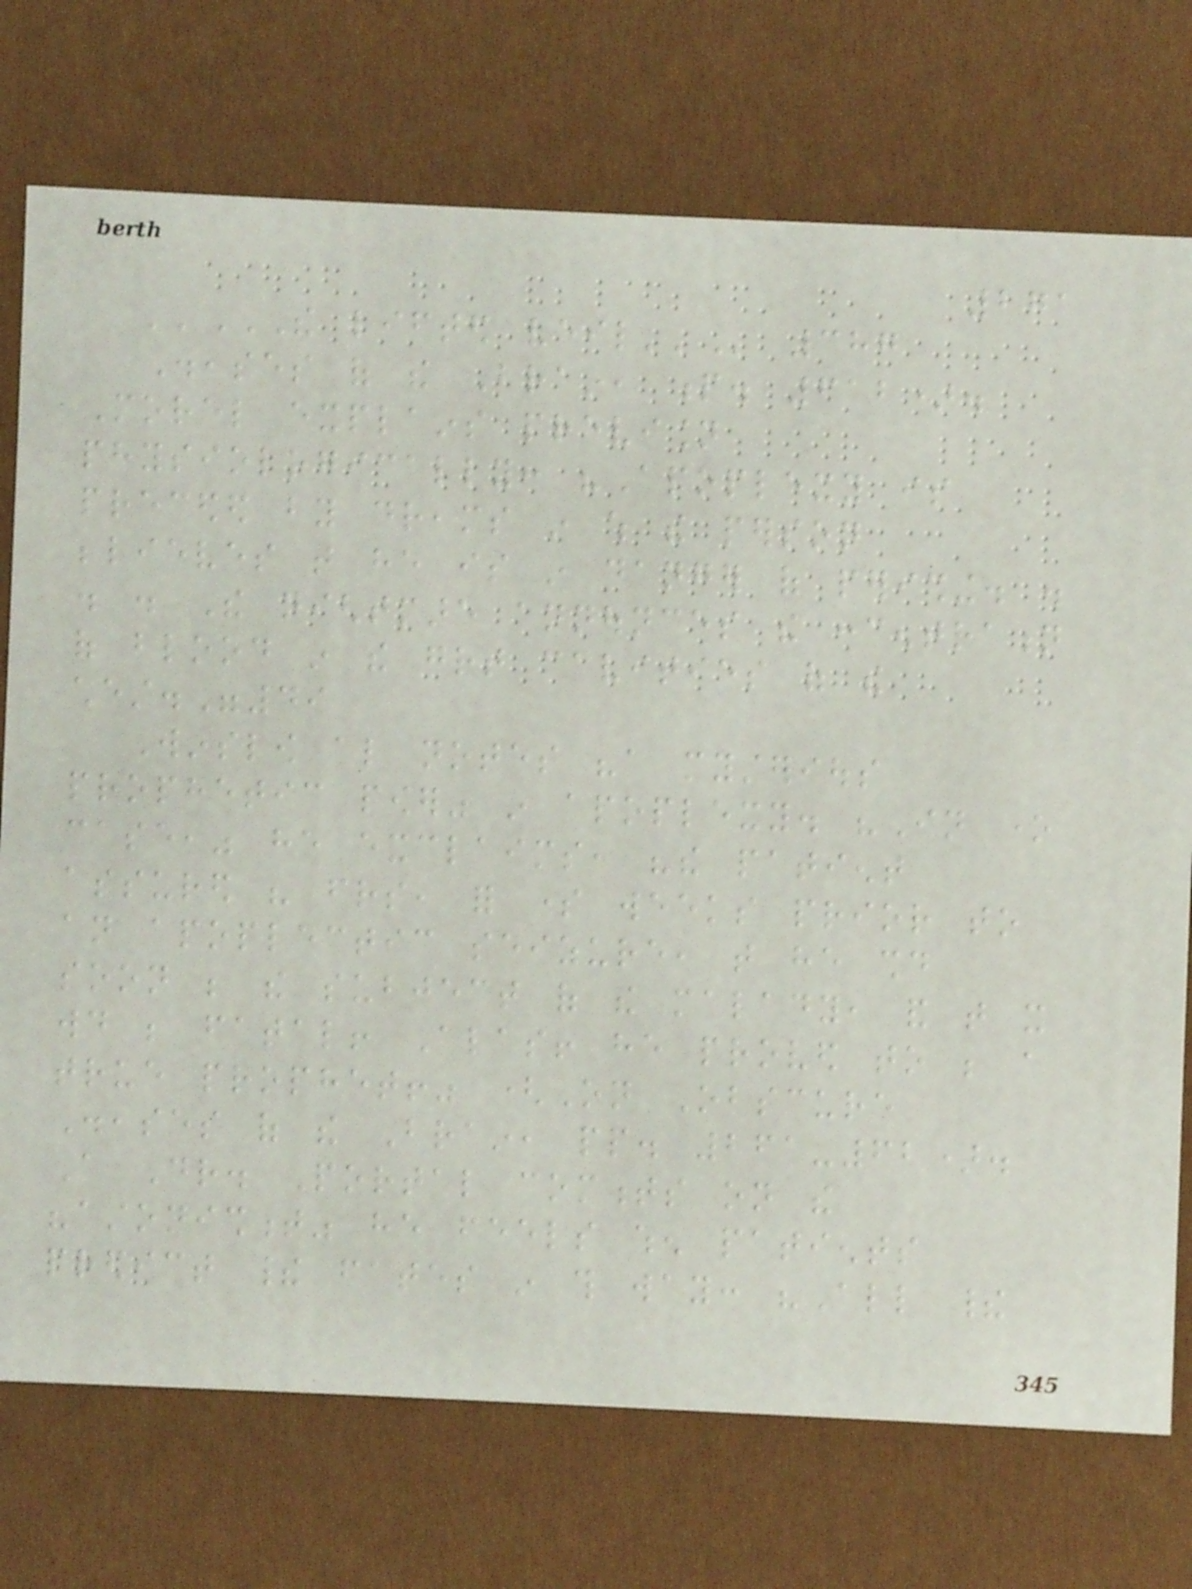271
''THE LIFTED VEIL'' 387
Diseases of the Brain, p. 612).
Morel explains prevision
physiologically: "Apoplexy is
preceded by dreams in which the person
believes that he is in danger of perishing. .
. . The nightmare announces the concentration
of blood in the great cavities of the
chest."49
Winslow also notes "a mysterious
prophetic power" in apoplexy. "In one
case," he exclaims, "the patient
assured his friends, for some weeks prior to
an apoplectic seizure, that he should
soon be the subject of the malady, and that it
would be fatal! Alas! he proved to be a
true prophet!" (On Obscure
Diseases of the Brain, pp. 261-62).
A Dr. Portal comments on the
"astonishment" he feels when patients
predict their fates in this way: "All their
